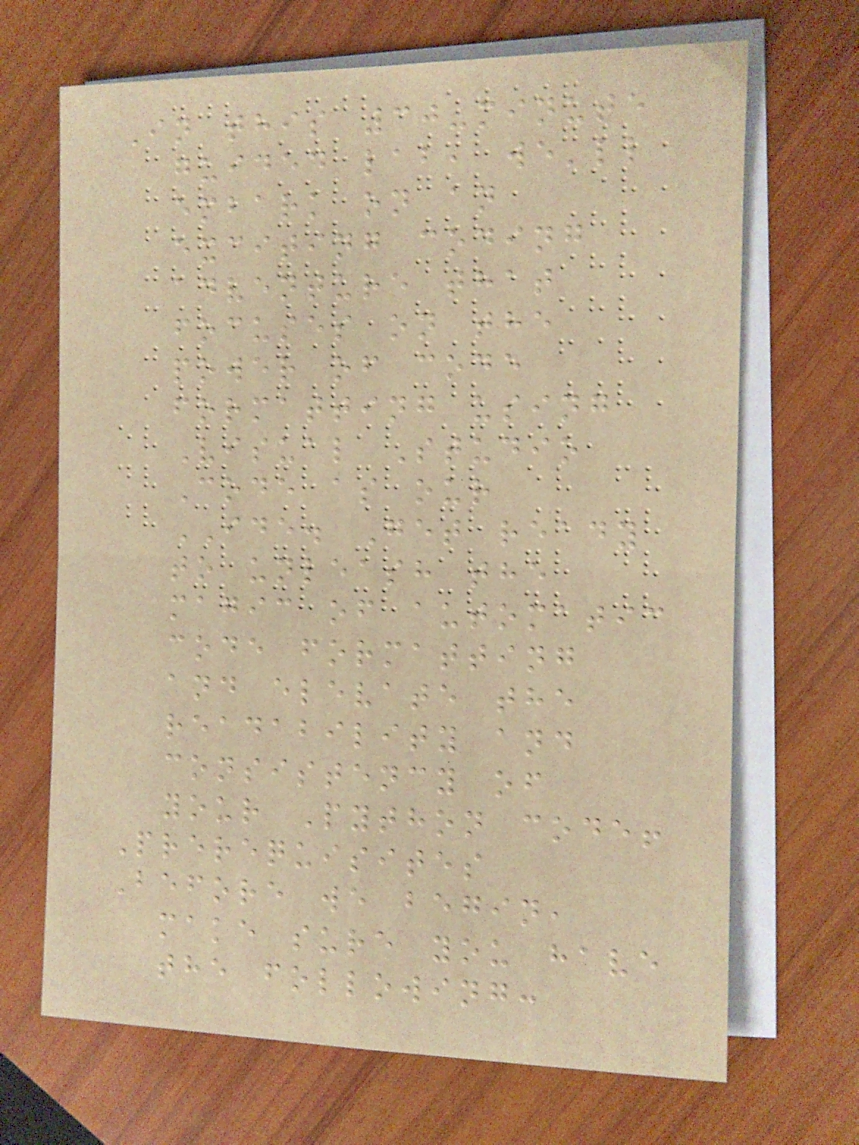In this 30-minute
guided lab, we'll
embark on an
exciting coding
adventure that
focuses on the
power of code
formatting using
Visual Studio
Code as our
IDE. Get ready
to unleash the
magic of automatic
code formatting
and elevate the
readability and
consistency of
your Python code!
Prerequisites
Before we begin,
make sure you have
the following:
